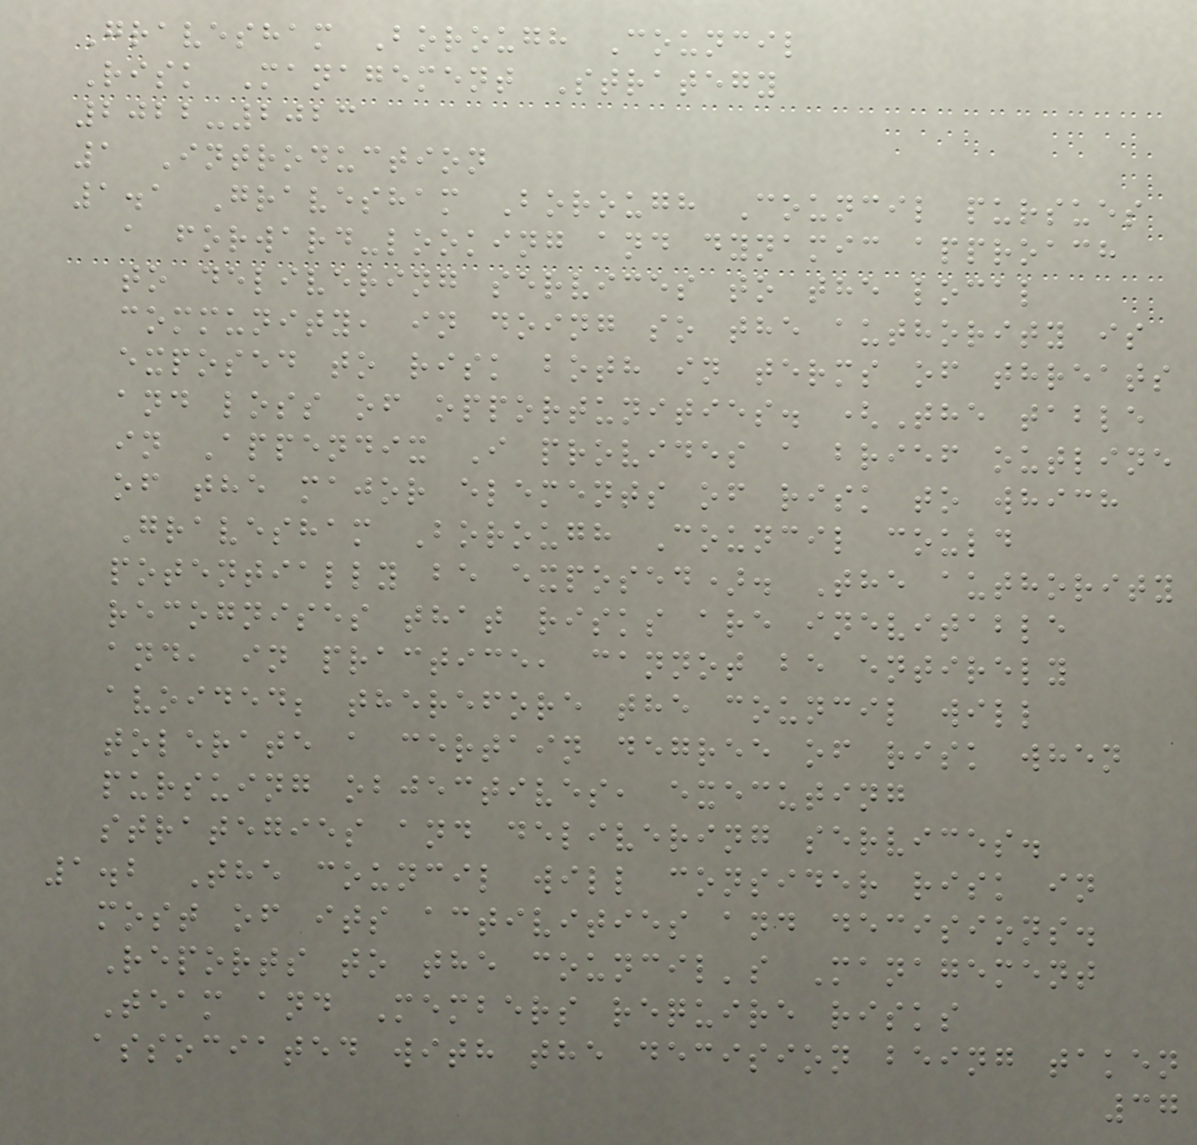Gravesham Borough Council
Risk Management Strategy
2022-2023
1 Introduction
1.1 Gravesham Borough Council pursues
a forward-looking and dynamic approach
to delivering services to the local
community, in doing so the authority is
exposed to risk both in terms of threats
and loss of opportunities. (The table
in Appendix I provides a brief outline
of the major elements of risk to which
Gravesham Borough Council could
potentially be exposed). The authority
recognises that risks are inevitable
and, in practice, cannot be entirely
avoided; therefore the council will
tolerate a certain degree of risk when
pursuing objectives, executing
strategies and delivering services.
1.2 The council will consider risk in
most of its activities and decisions.
Reports to the council's Management
Team and Members require risks
associated with the decision being taken
37
